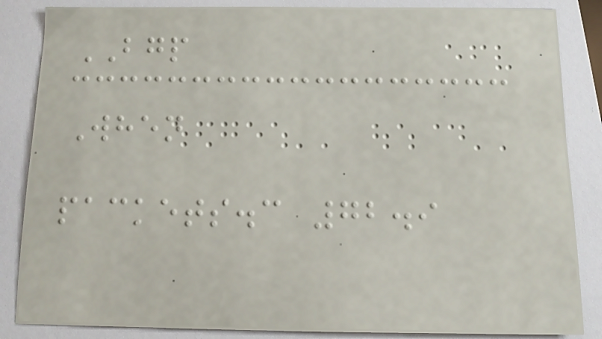BGP
When
packets.c 72.9
